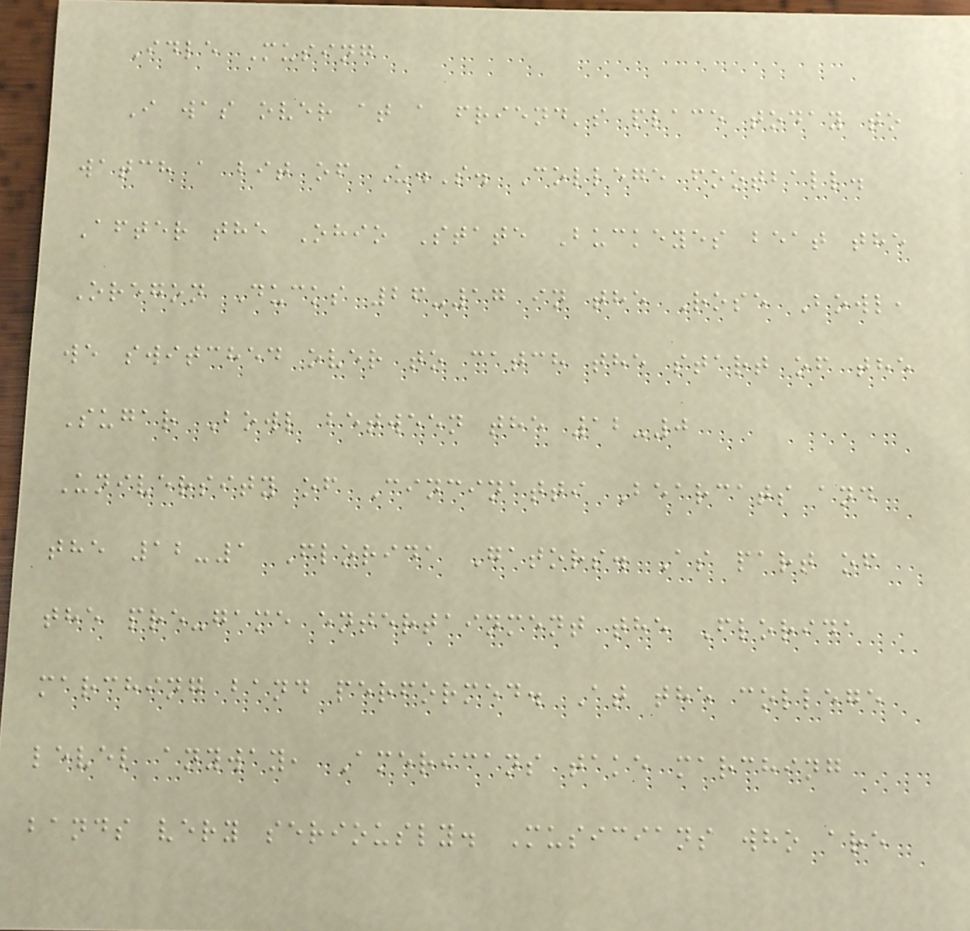Idle Musing
I was over at a friend's place today to
watch a bit of U.S. College football.
After the Ohio State Buckeyes beat the
Oregon Ducks 26-17 in the Rose Bowl,
we switched over to catch the start of the
Sugar Bowl between the 12-0
University of Cincinatti Bearcats and
the 12-1 Florida Gators. As part of
the pre-game entertainment the Florida
marching band performed. At the college
level anyway, Americans take marching
bands very seriously. Musicians who are
